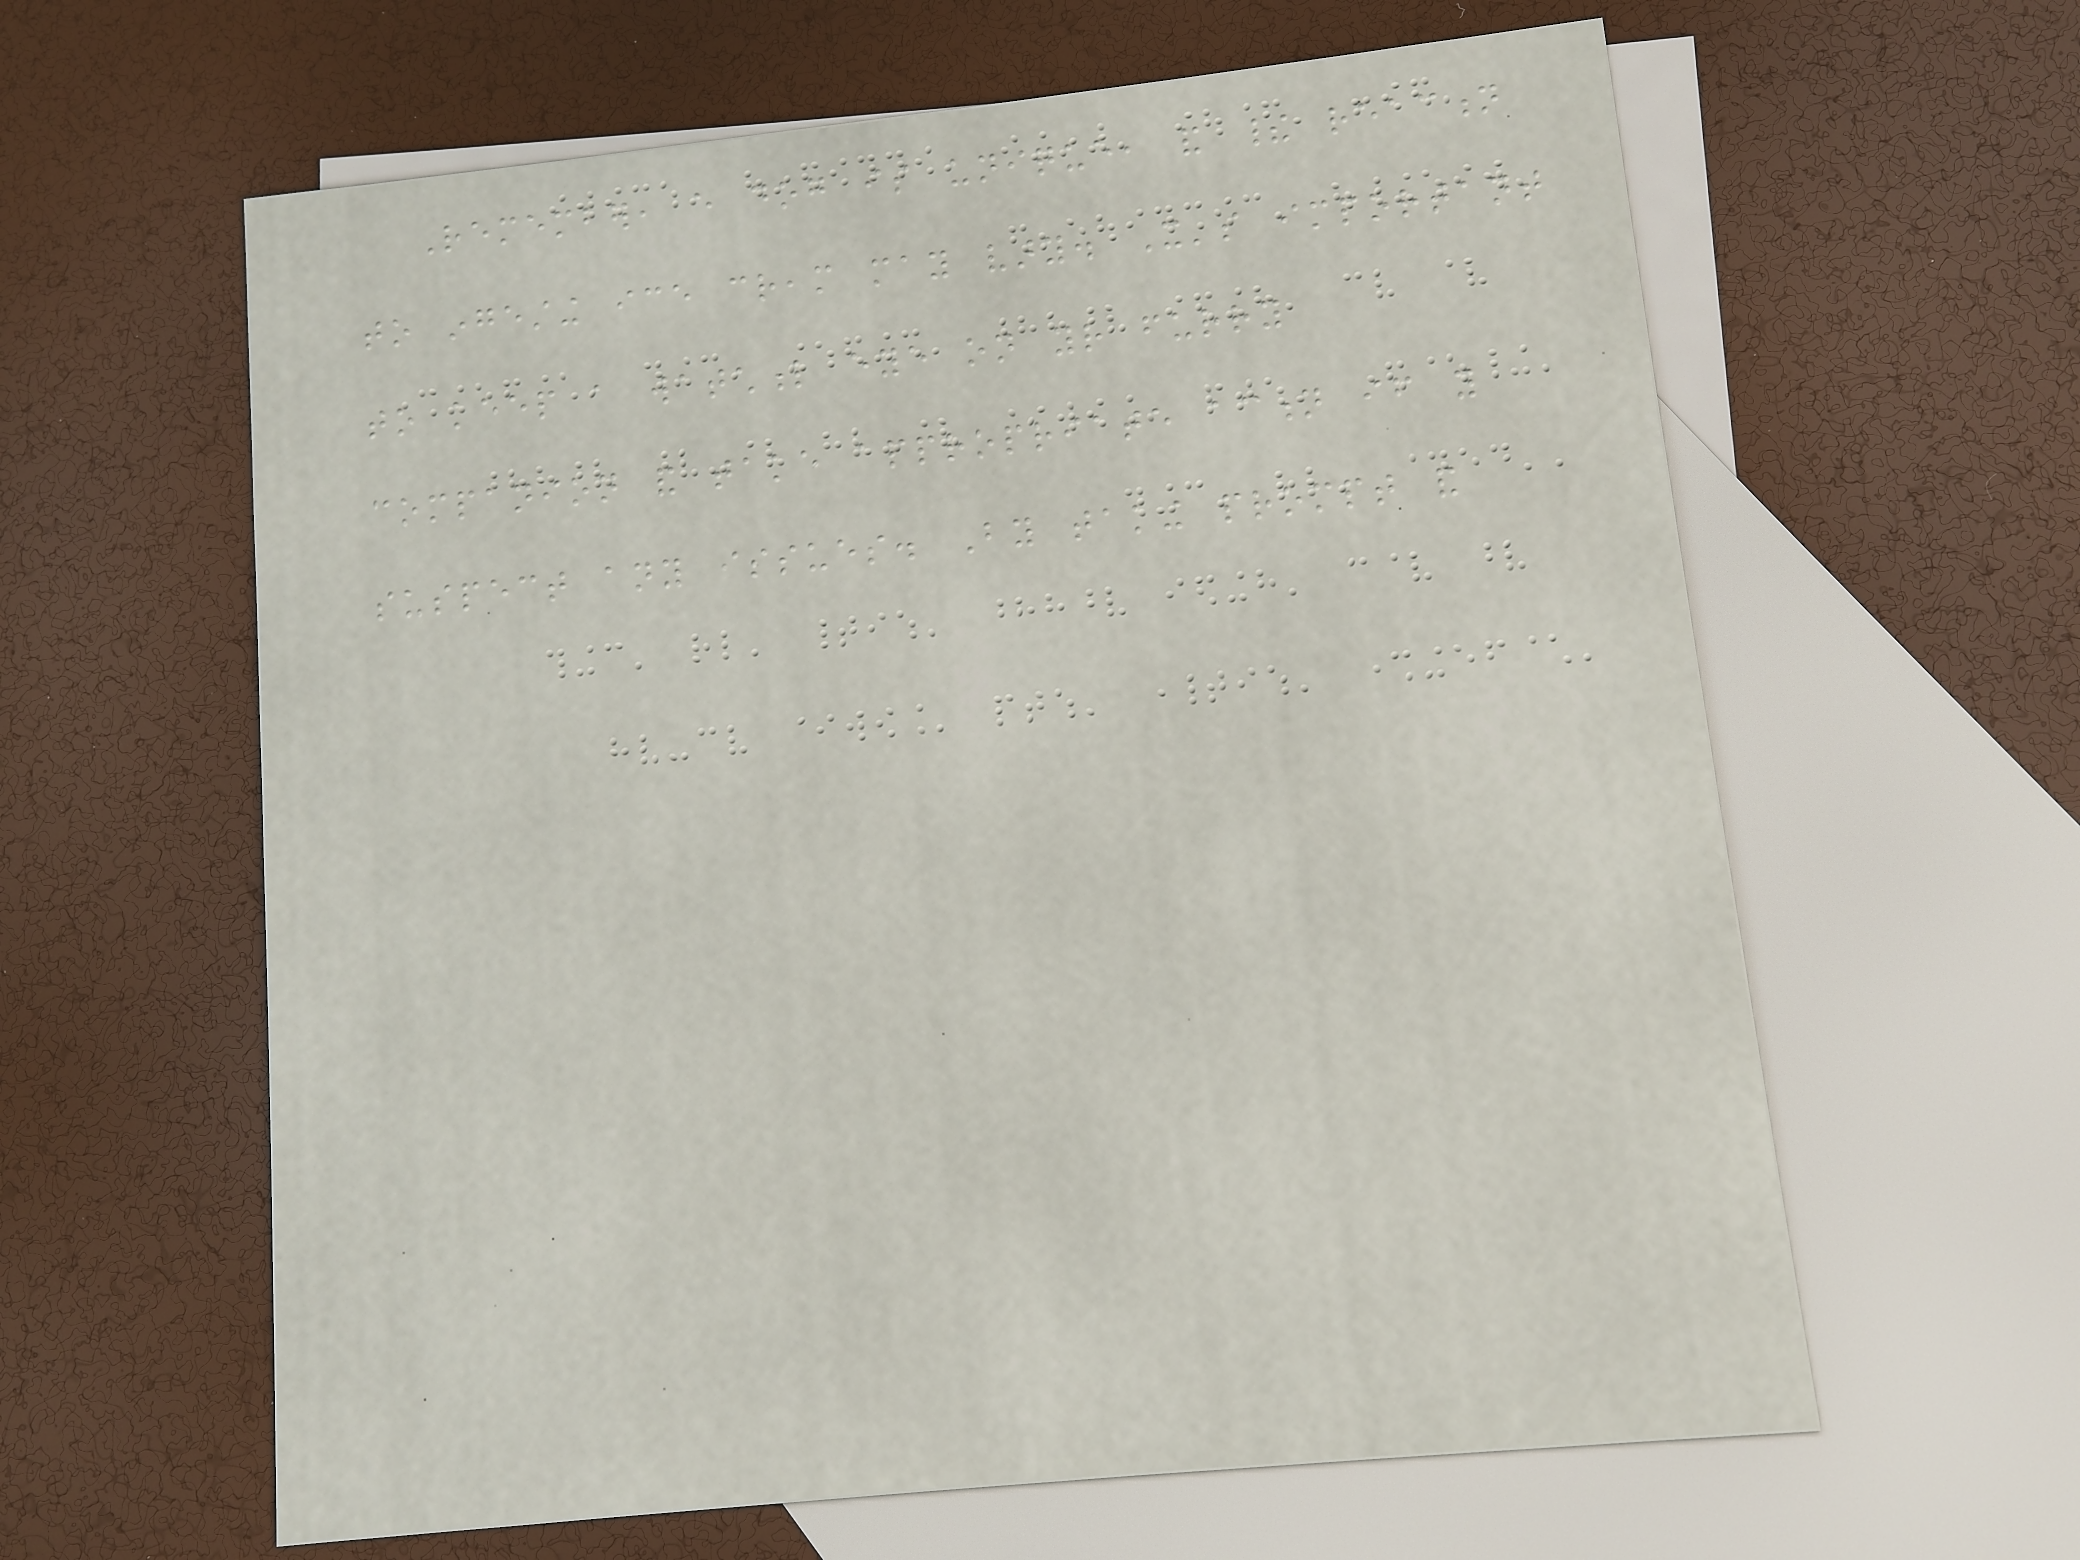Remember, every dog is unique, and their reaction
to ingesting ice cream may vary. It's important
to keep a watchful eye on your furry
companion and take appropriate action if you
suspect any issues. By taking prompt and
